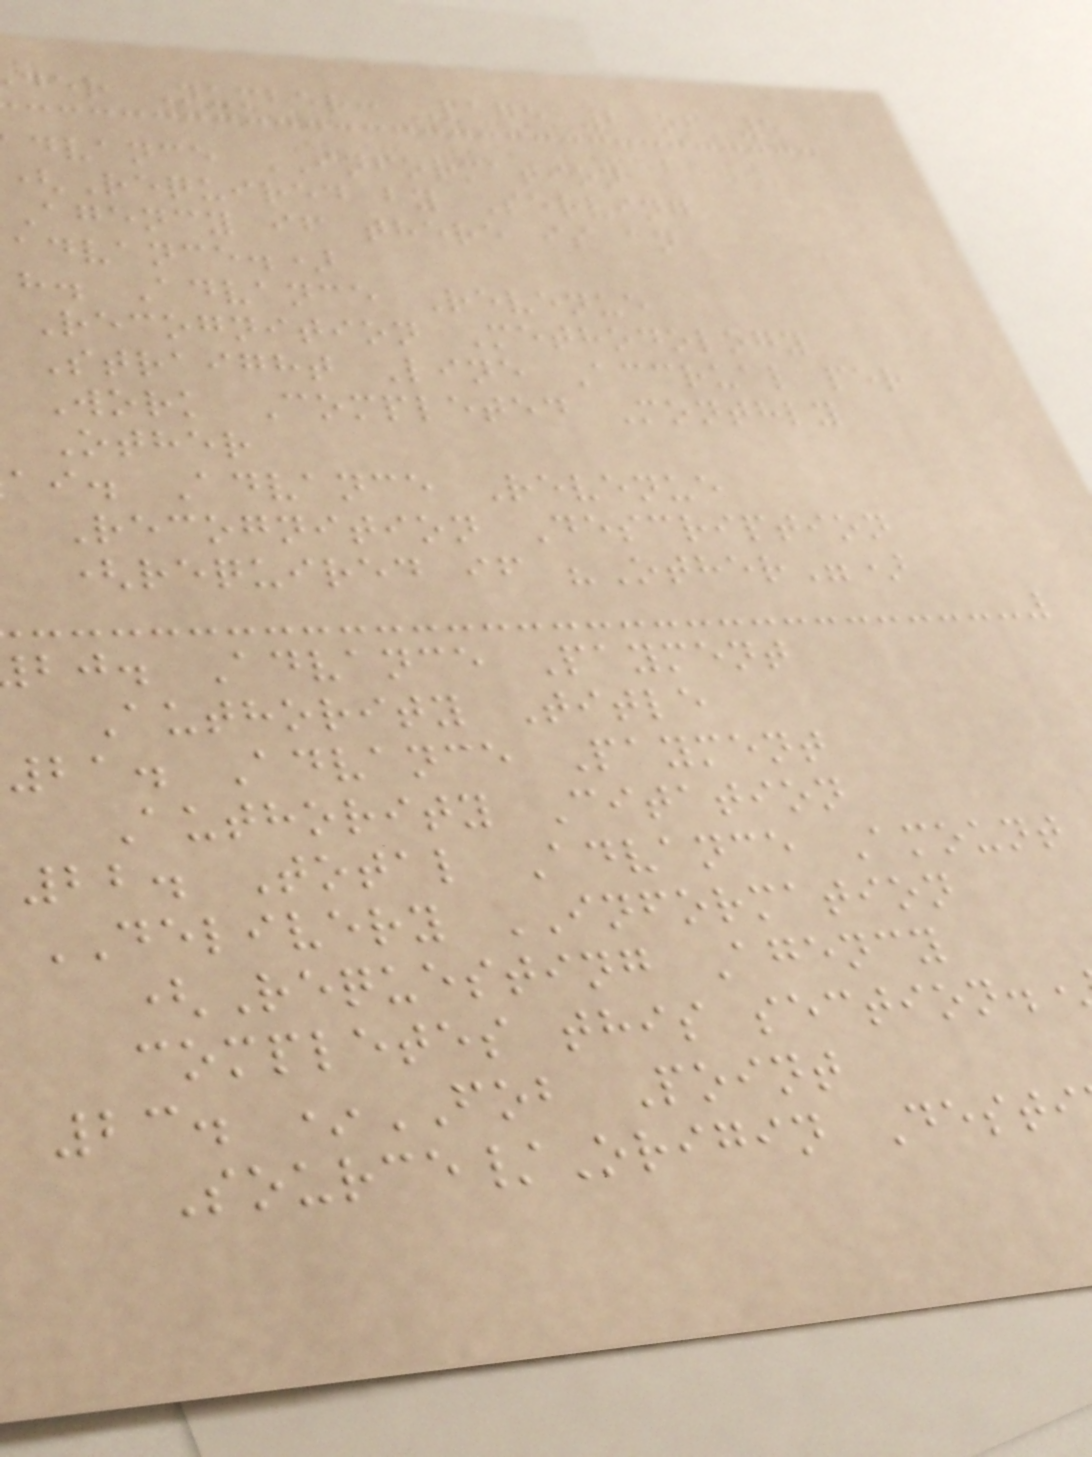der Number: Page 2 of 5
dvance INFORMATION
(Required by Serving
Agency if there is an
advance.)
h. Advance Revenue
Recognition Methodology
Straight Line Accrual per
Work Completed Monthly
Other
ai. Advance Revenue
Recognition Description
(required if "Other")
bj. Advance Payment
Authority Title
21. Advance Payment
Authority Citation
22. Total Advance Amount
DELIVERY INFORMATION
(Requesting Agency
completes this section.
23. *FOB Point
Source/Origin Desti
